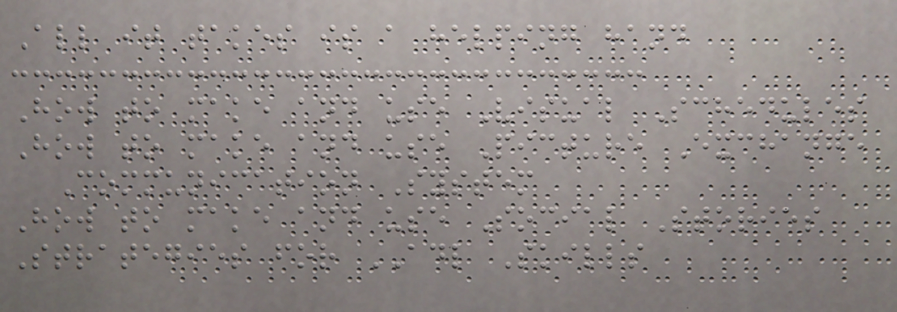All it takes is a helping hand
How to make and use Visual Schedules
How to make and use Picture Exchange
Communication System
How to make and use Social Stories
Strategies for ADL Skills
